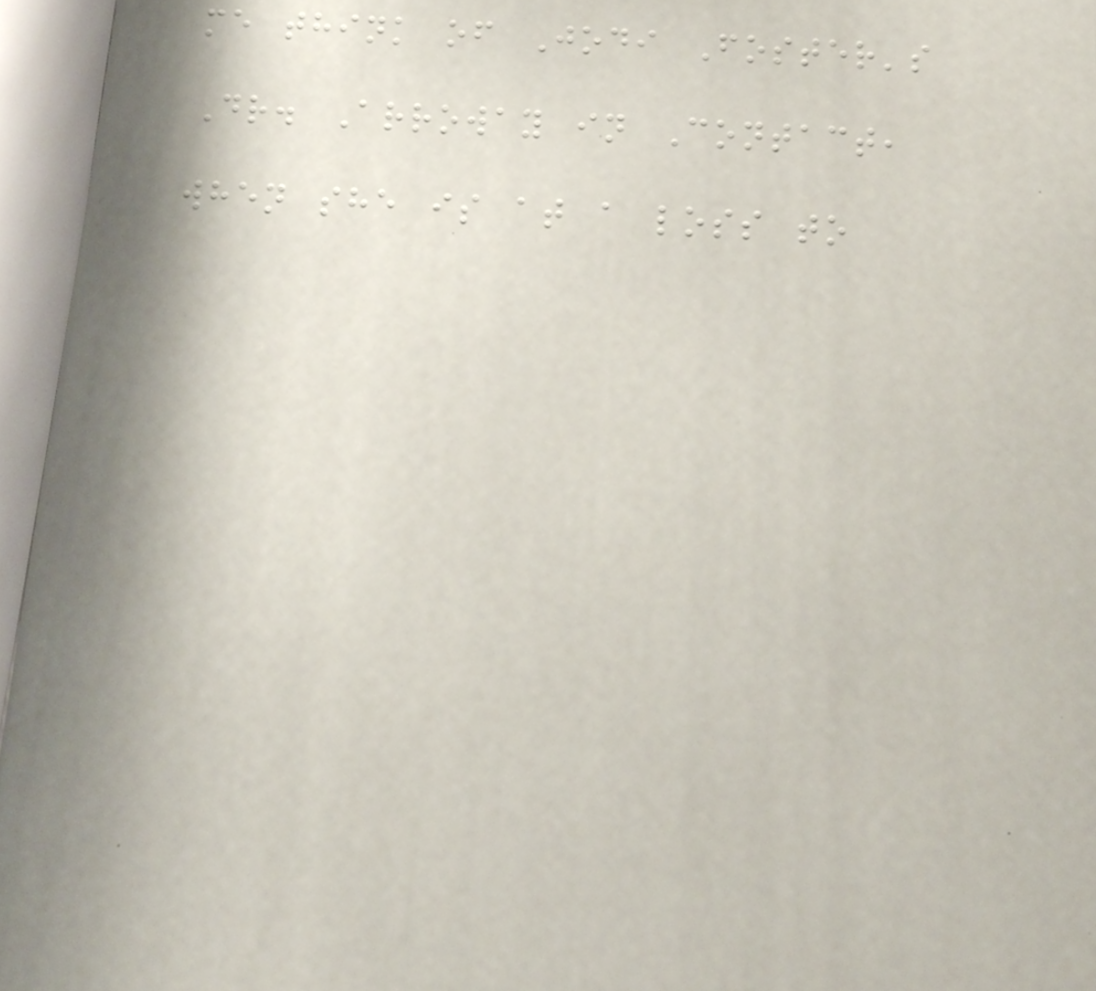me think of Jodi Foster's
Dr. Arroway in Contact,
when she is at a loss to
